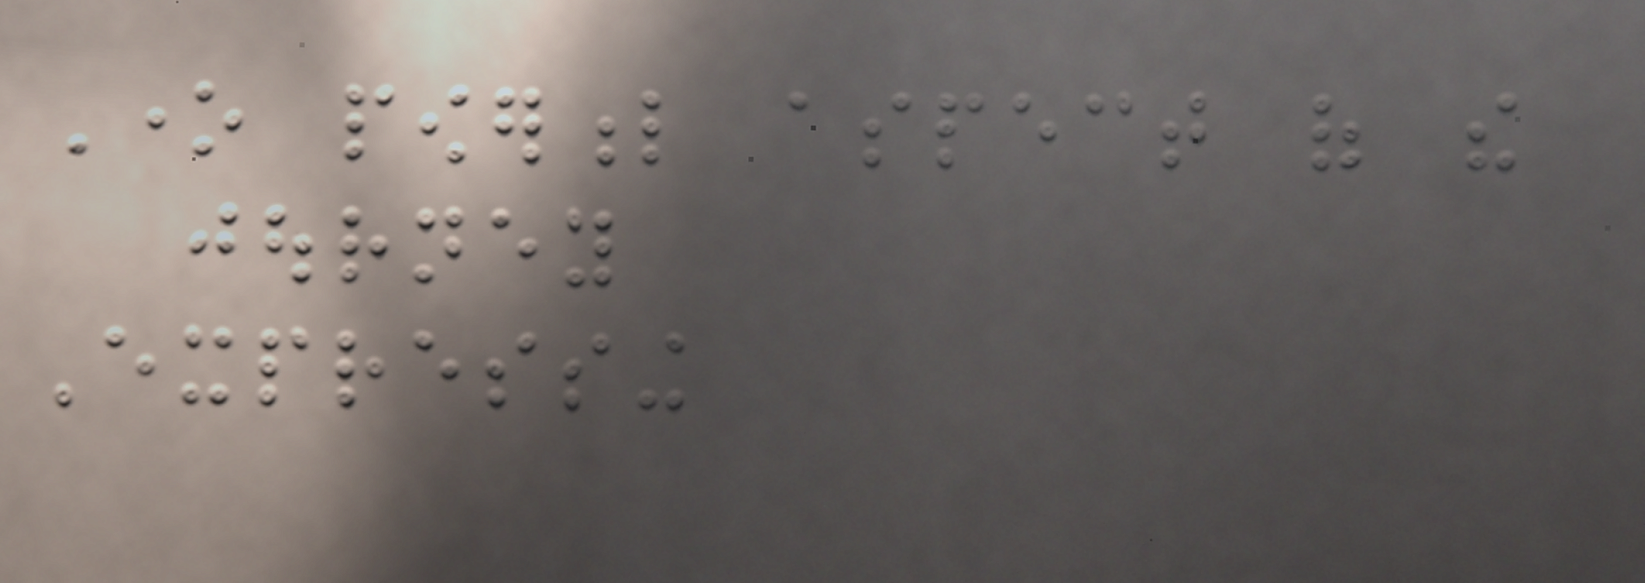One powerful aspect of the
journey
Expressing
